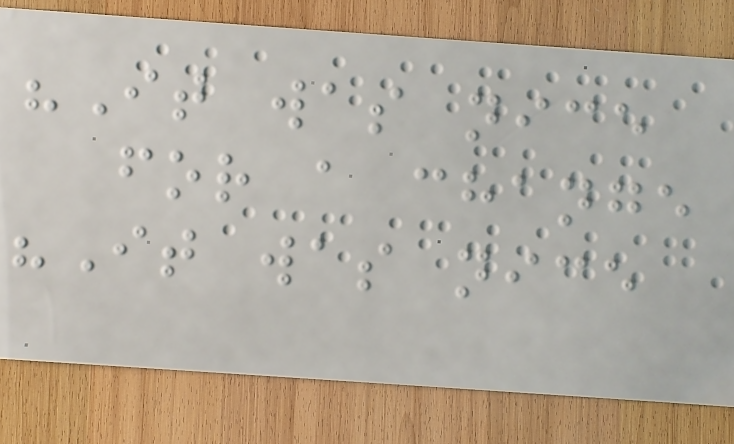"It was nice
for a change
"It was nice
